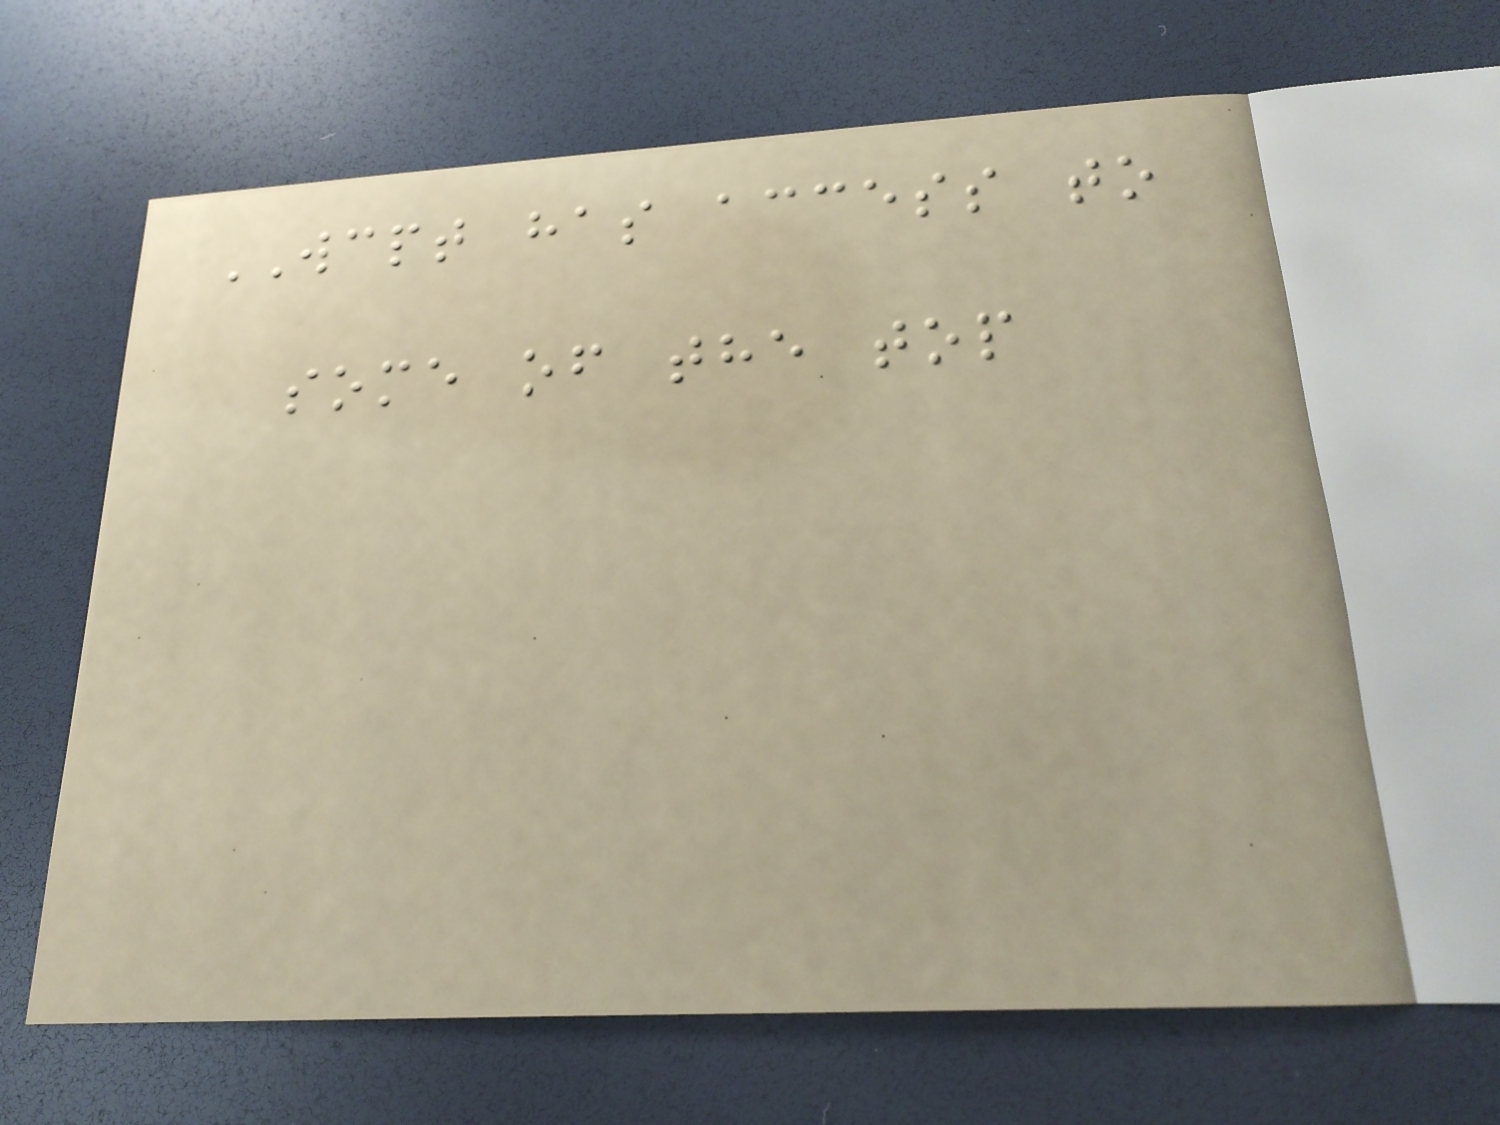WCPT has access to
some of the top
